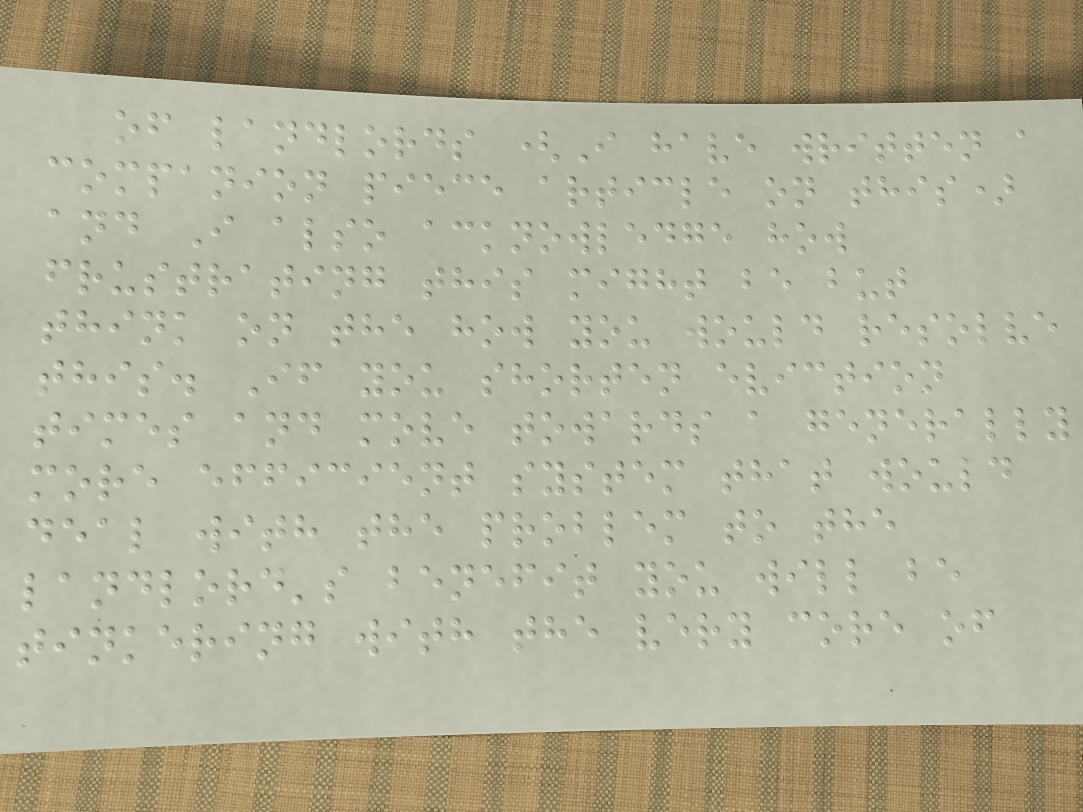of landlords (I have written a
companion piece article on this)
and I also acknowledge how
frustrating this might be but
think on the how you would resolve
this. If you shorten eviction
times and move towards a generally
more efficient system that would
deal with the problem to the
landlord's benefit you will be
tinkering with the very core of
